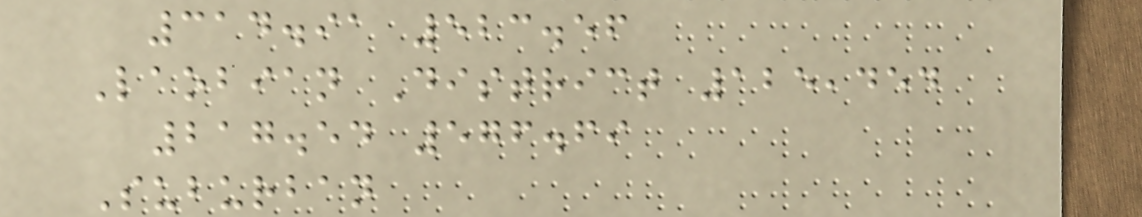314.91 523.56
Laobian District 125,454
217.54 576.69
Suburban
